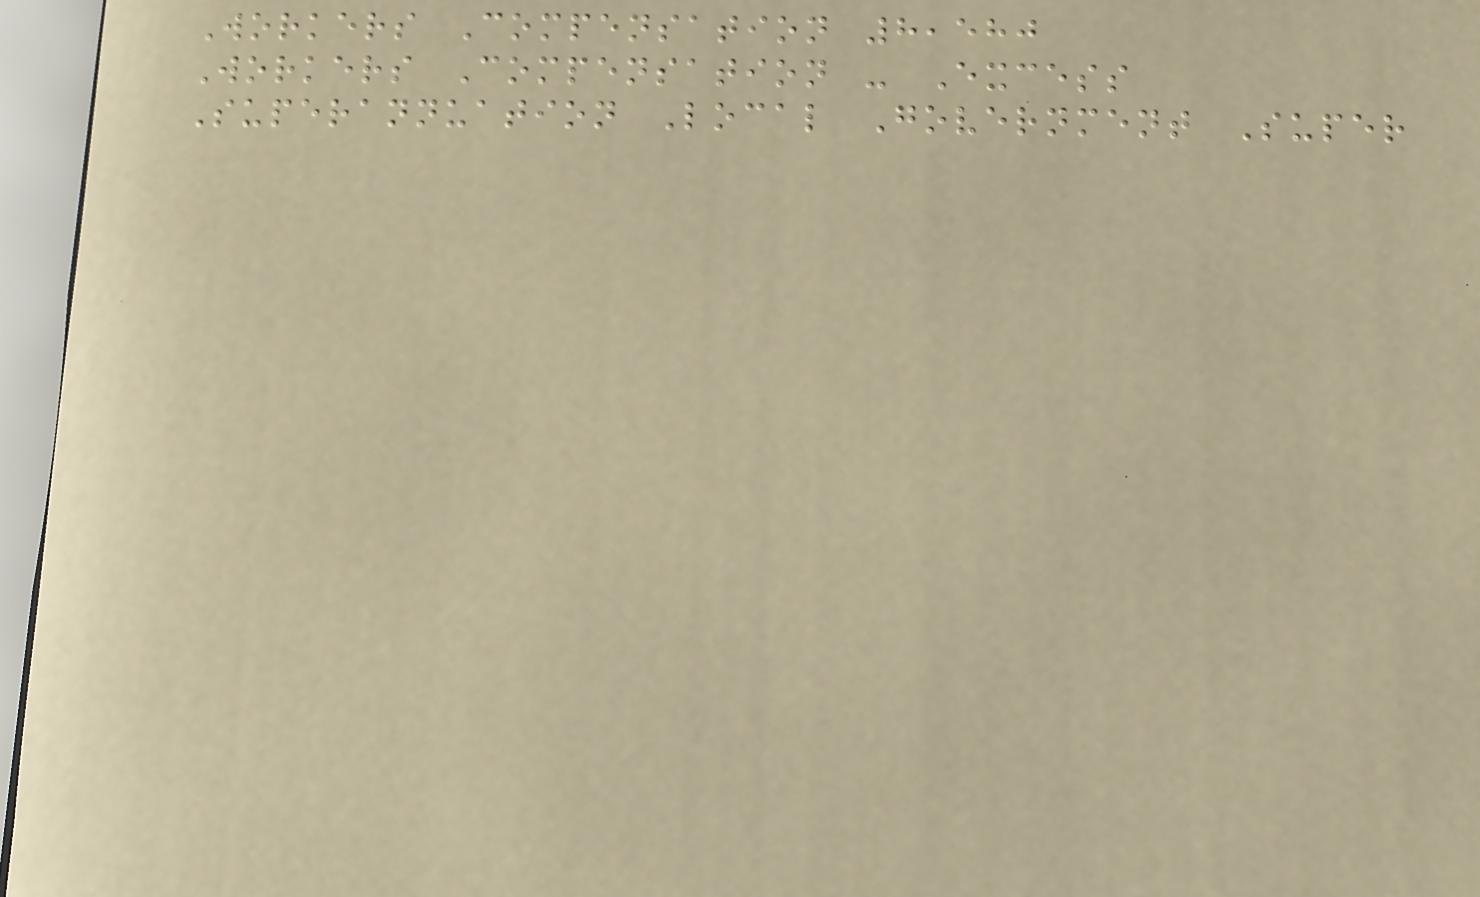Workers Compensation 8,580
Workers Compensation - Excess
Superannuation Local Government Super
